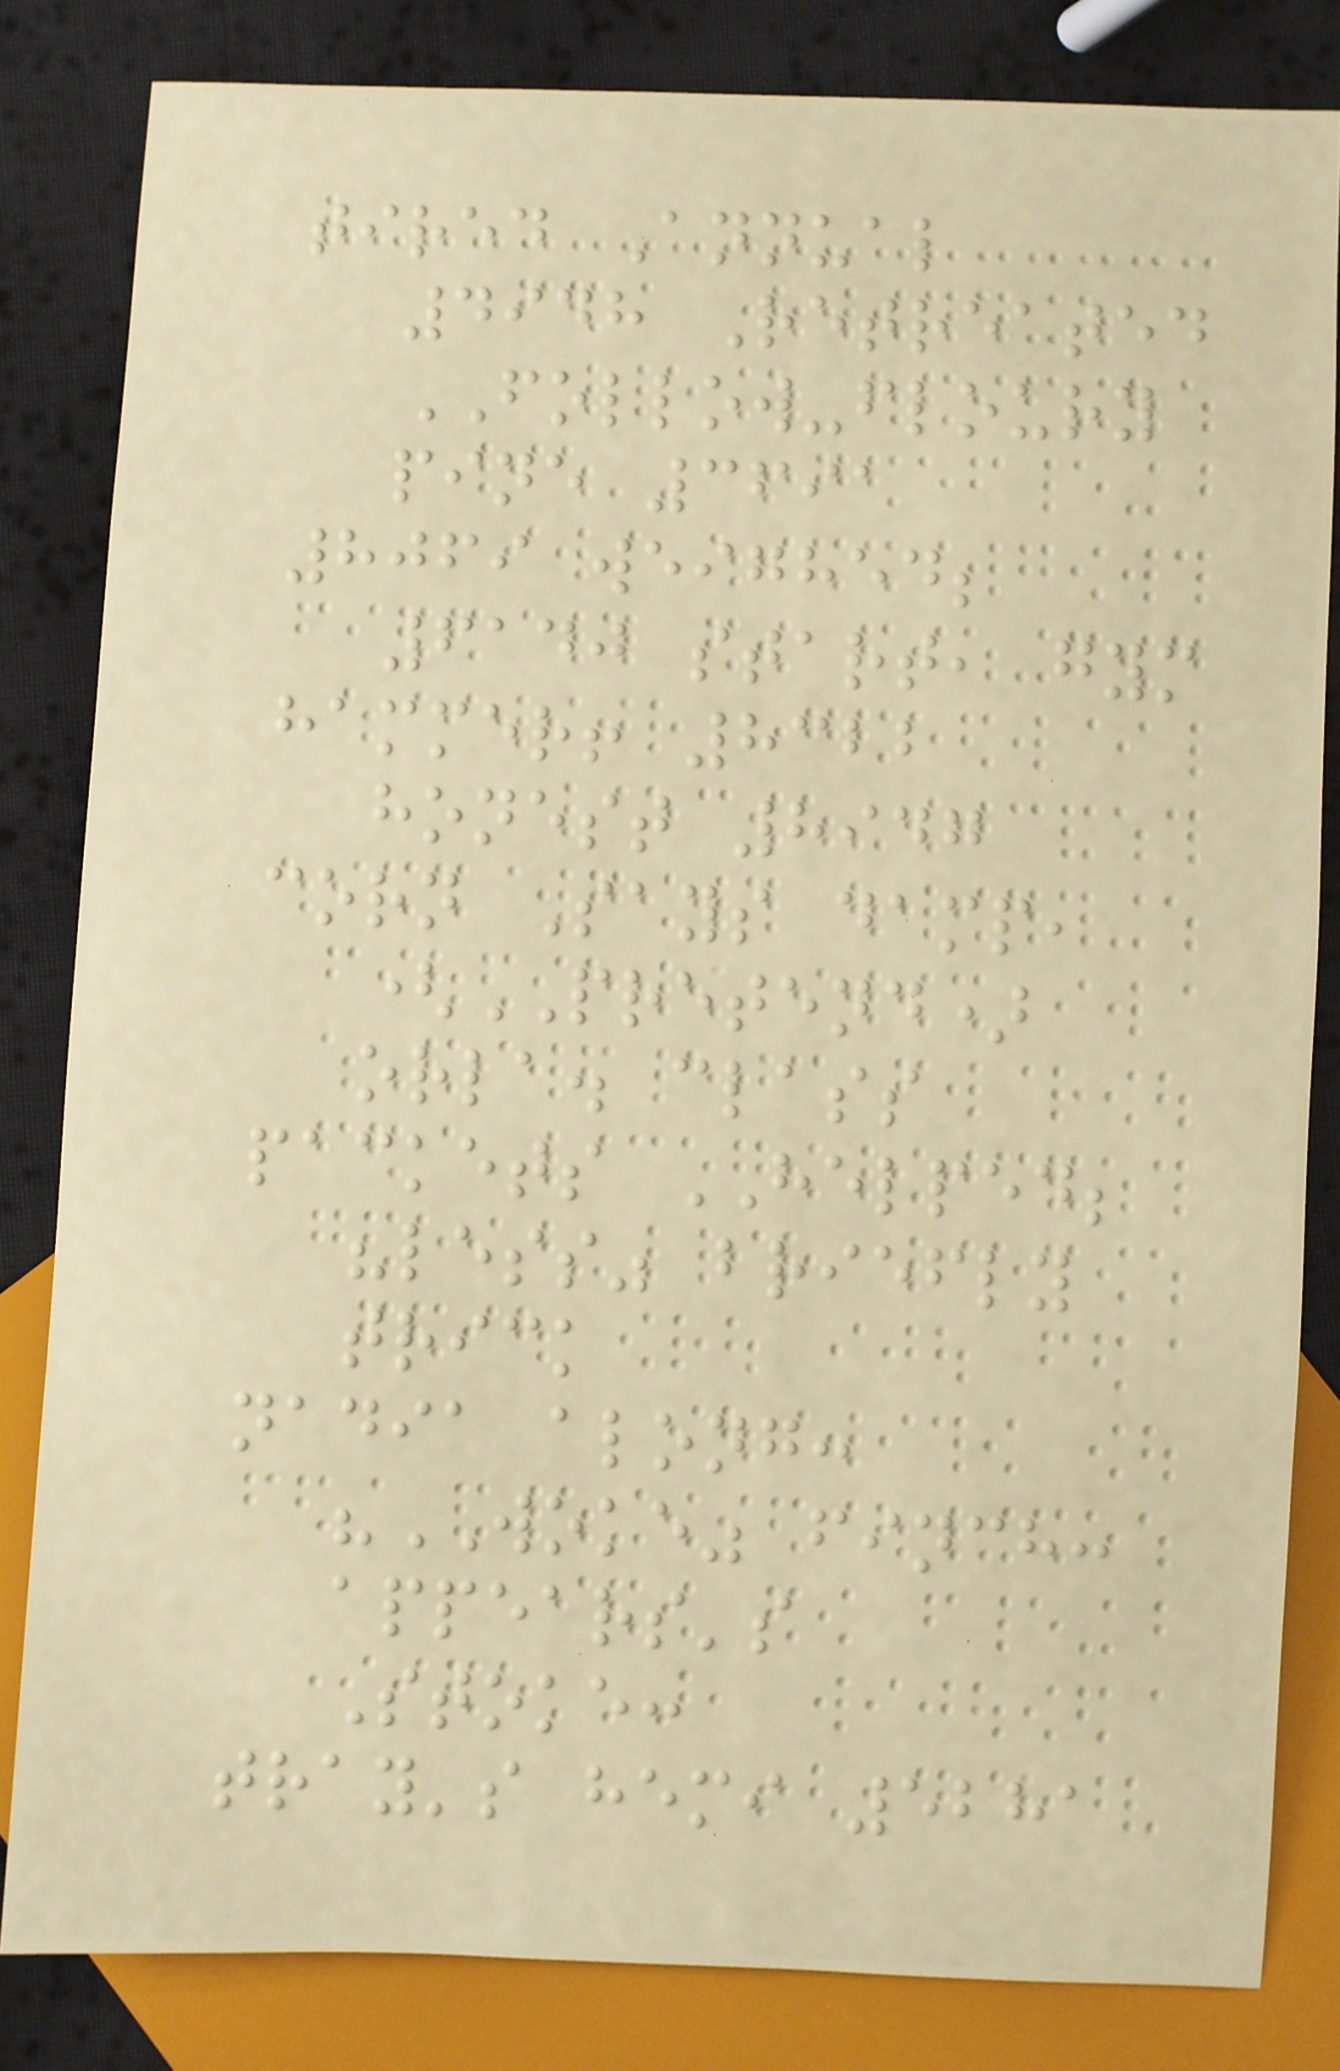tired Annual
4948 Retreated
FOLLOW-floury
pine 3691
8069 weighed;
6140 start, gym
hammer! 8322
honest 8947
corn Says damp,
(PRETEND)
orla. class
packets HELPED;
"less" briefly
trick
nadia along:
"WOKE" finch:
appears's
Stoke:
tray's hemi 5281
